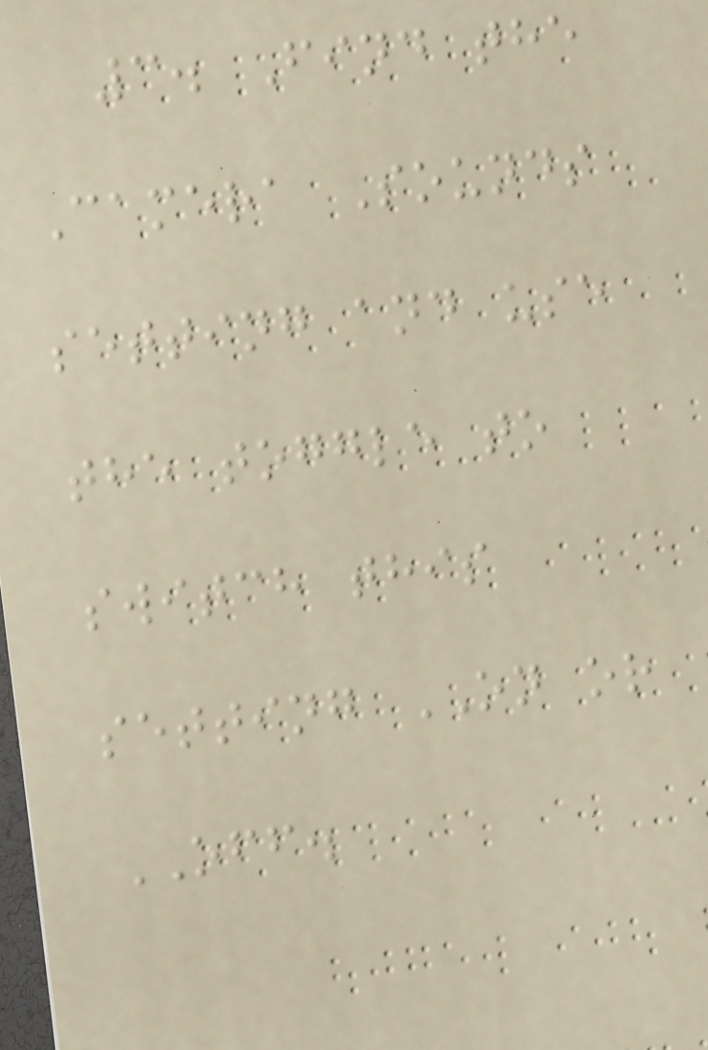3. Find the
Camera Sounds
setting and use
the toggle to
switch this
setting ON or
OFF.
